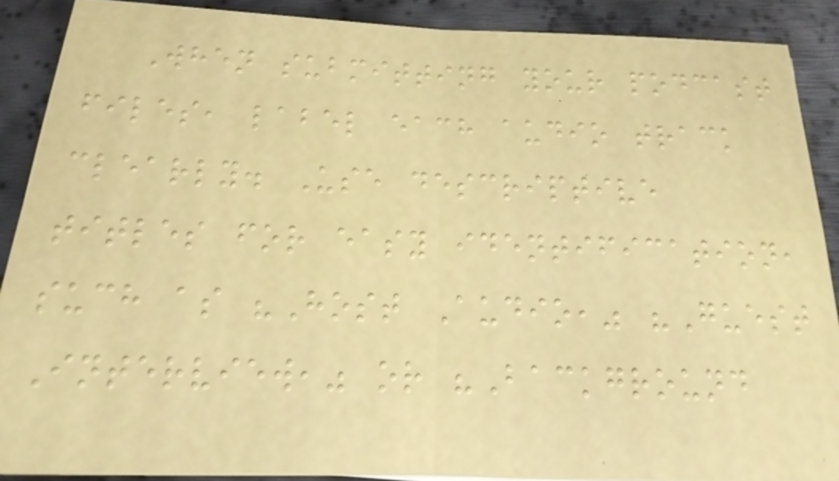When submitting your podcast
files, label each audio track
clearly. Use descriptive
titles for easy identification,
such as "Host Audio," "Guest
Interview," or "Background
